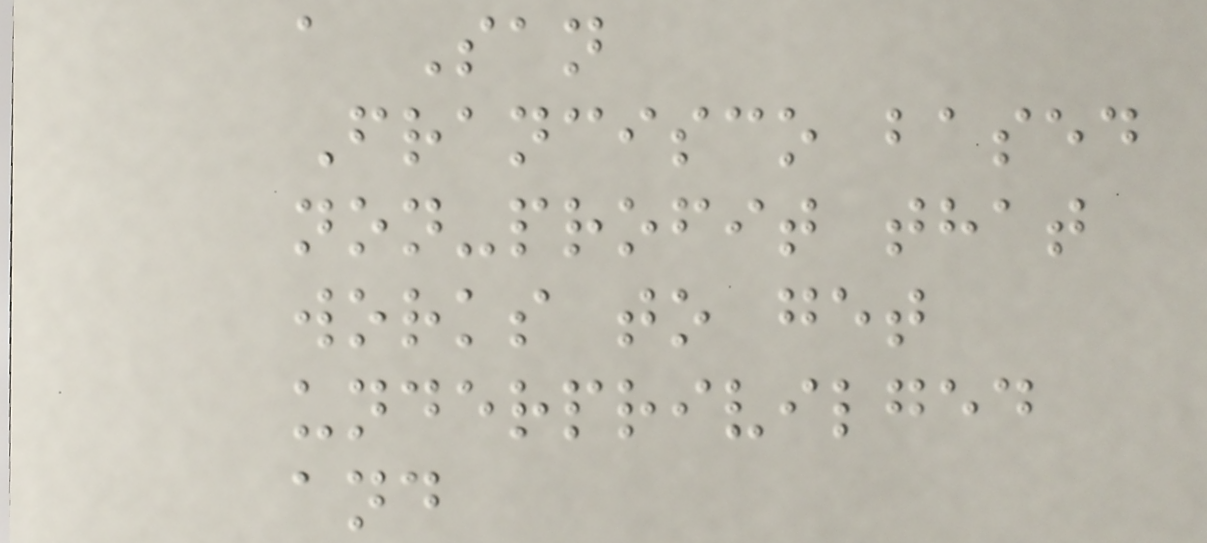a San
Francisco based
non-profit that
works to get
underprivilged
and
